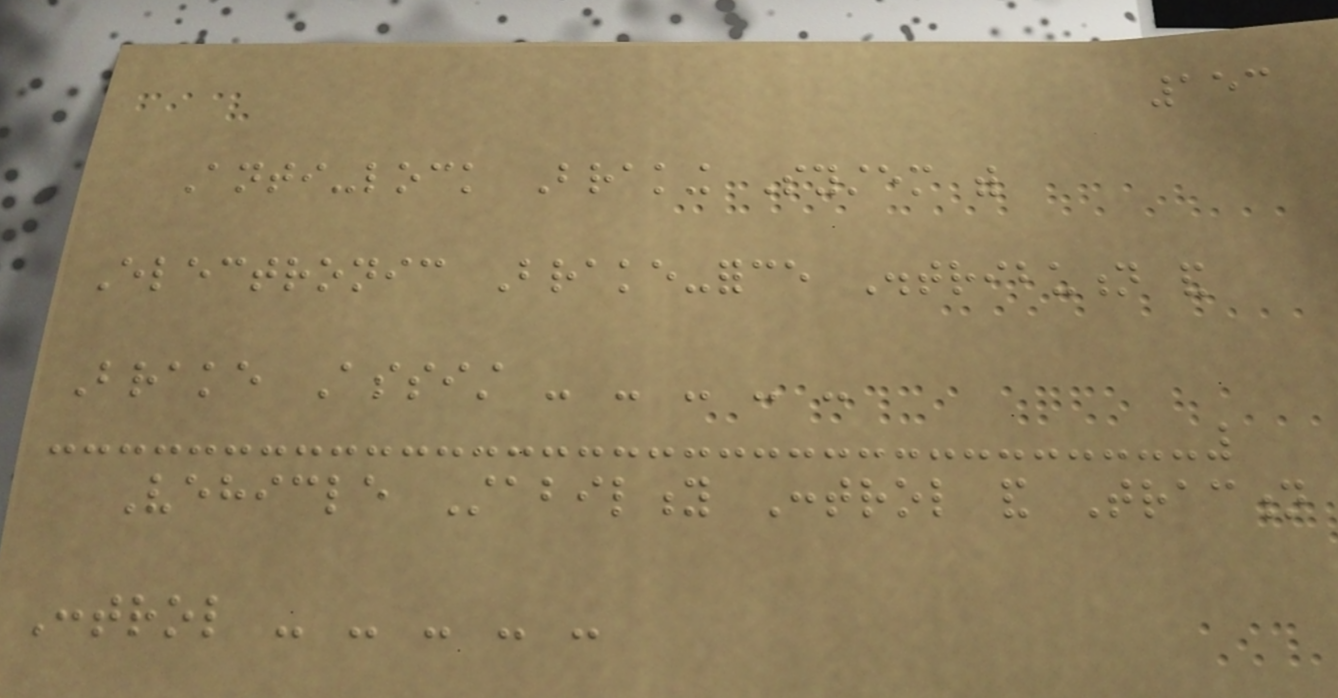153
Anti-lock Braking System with
Electronic Brake-force Distribution and
Brake Assist - - - - -
Vehicle Stability Control and Traction
Control - - - - -
